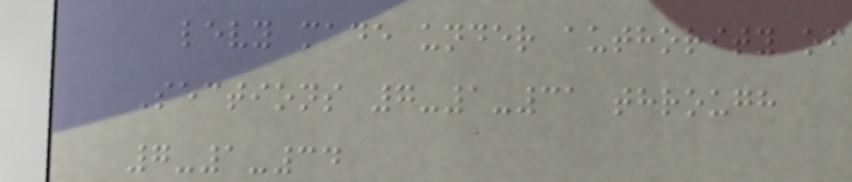levy made under authority of
Sections 7-1-31 through
7-1-34
